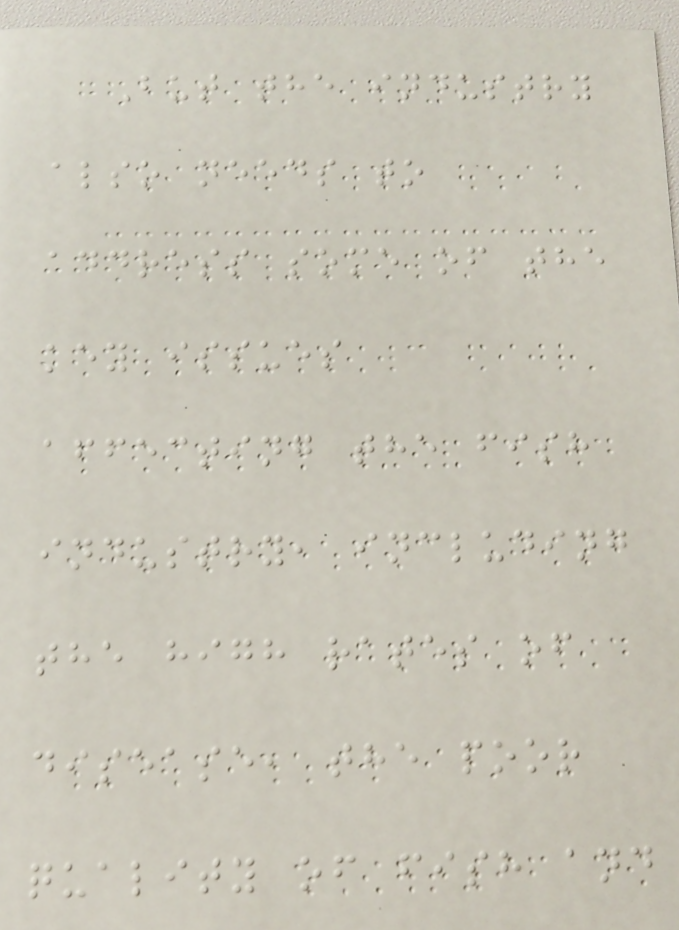But the industry
also needs to
address some of the
key issues
affecting the fish
industry, including
the high rates of
disease, the poor
quality of fish and
